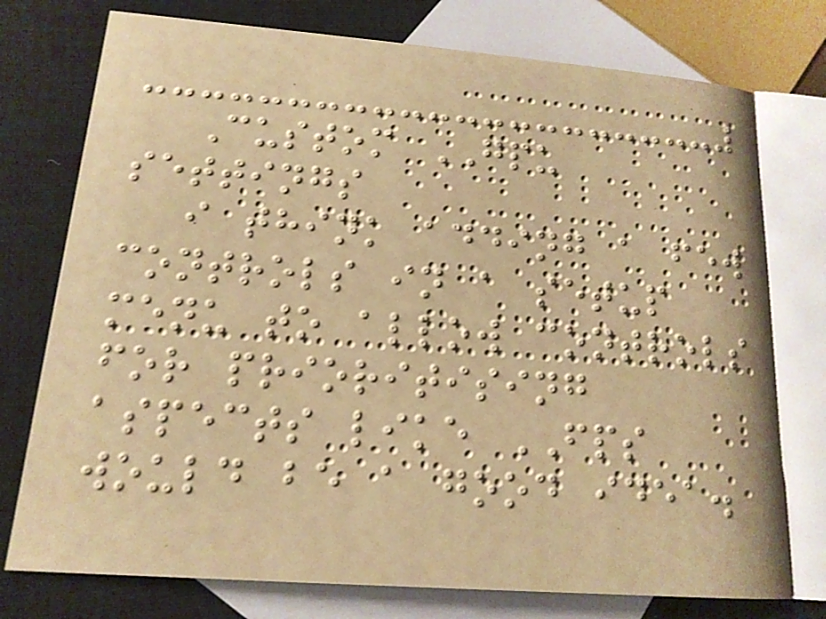Custom GPU
settings
i think adding a few
controls in a setup
menu to allow controls
for prioritising
aspects like FPS
would be a good idea.
